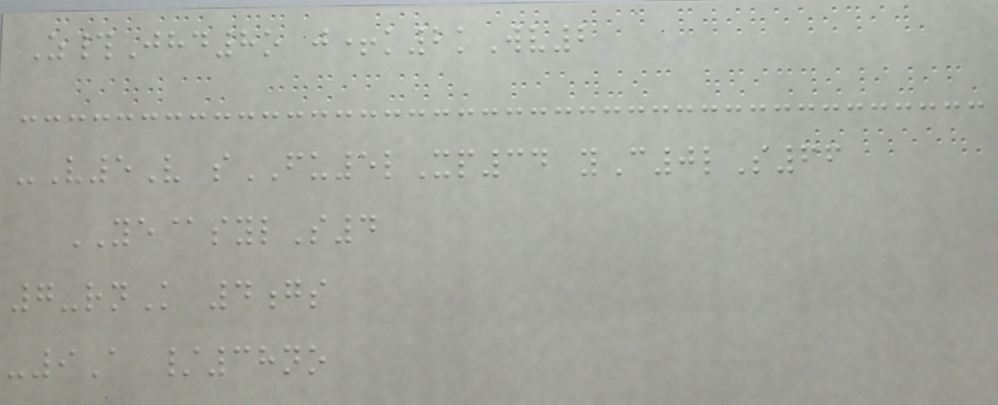Z#Jhd8o j+k2kWv2
-V5V sFU5lXp34 yC0lS66
YE@sylS4
7-rnK 4gs
-9A /38no
